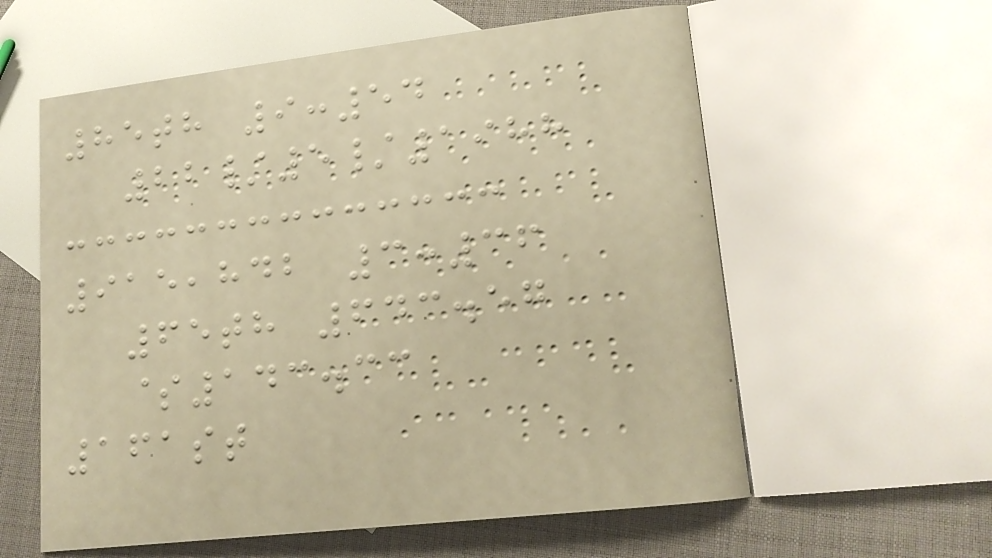85th 9:54
22/5/1988
915,842 3:36
65th 643.57
$143.33
161st
